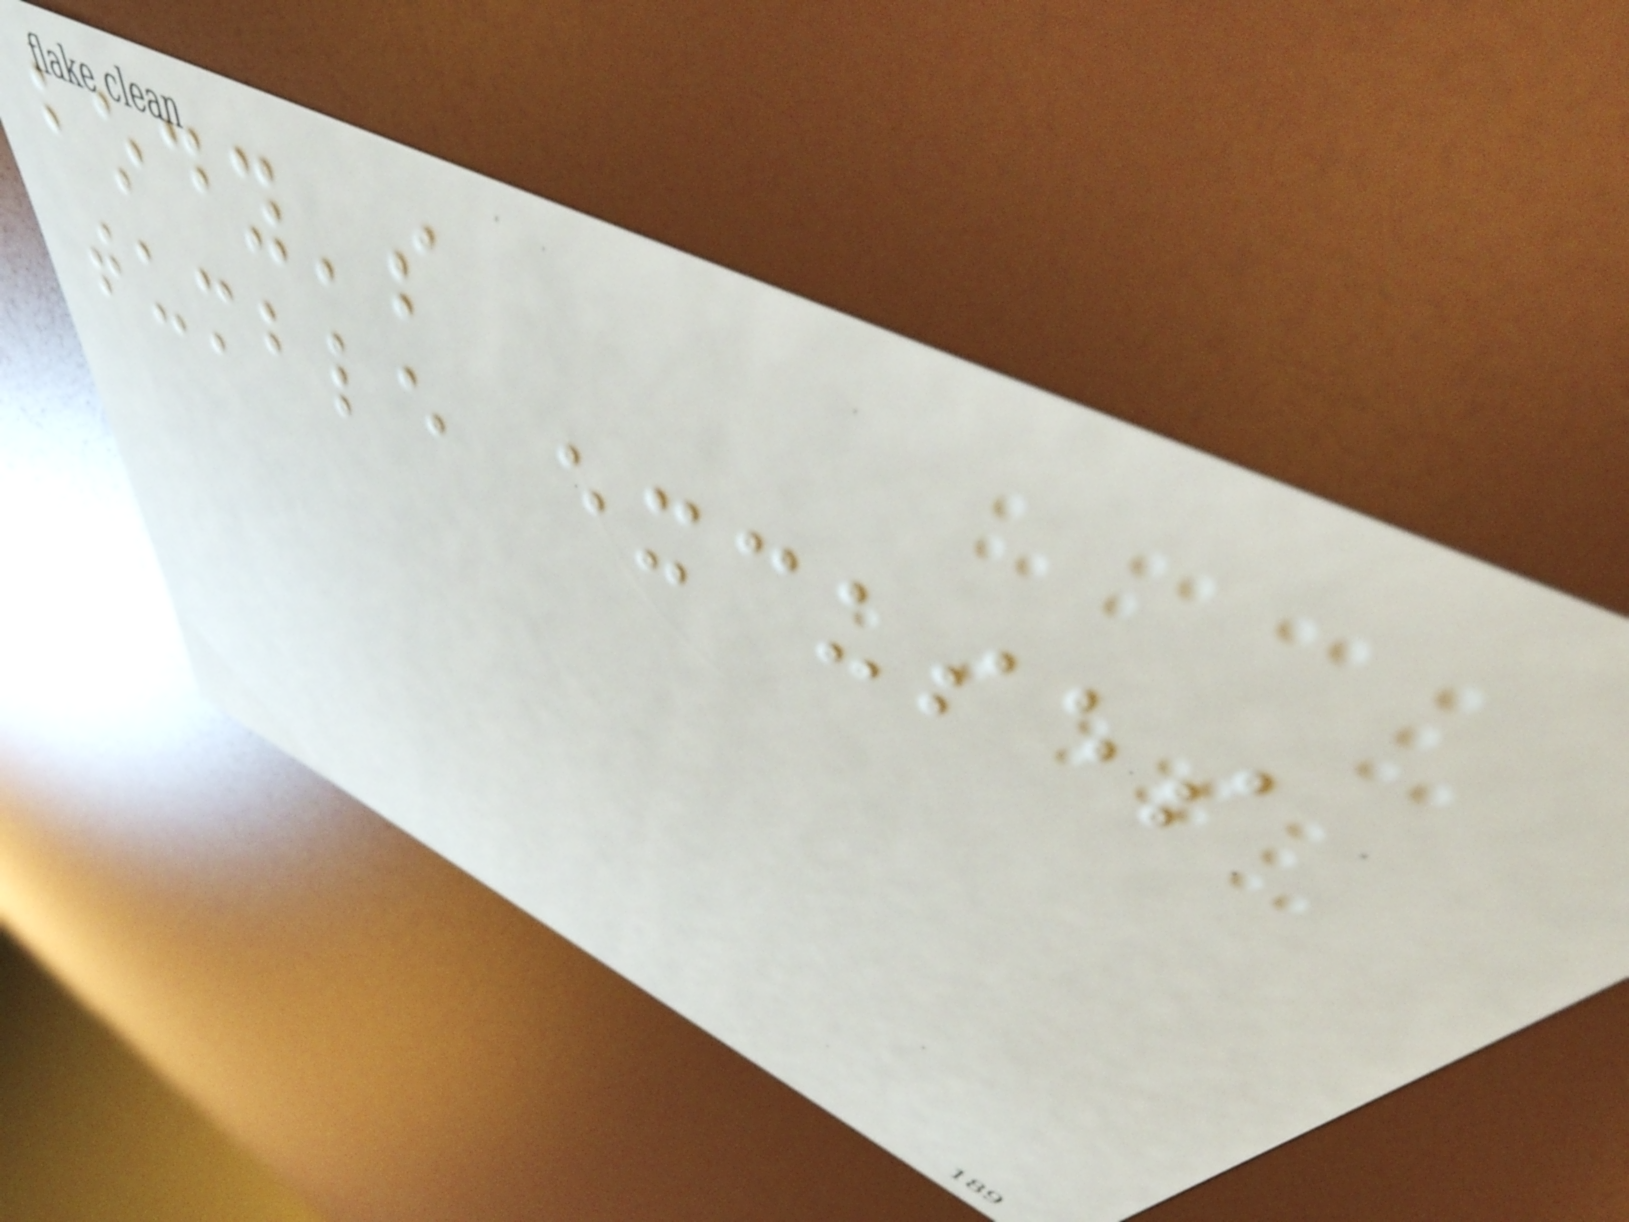body's
tumble excuses
